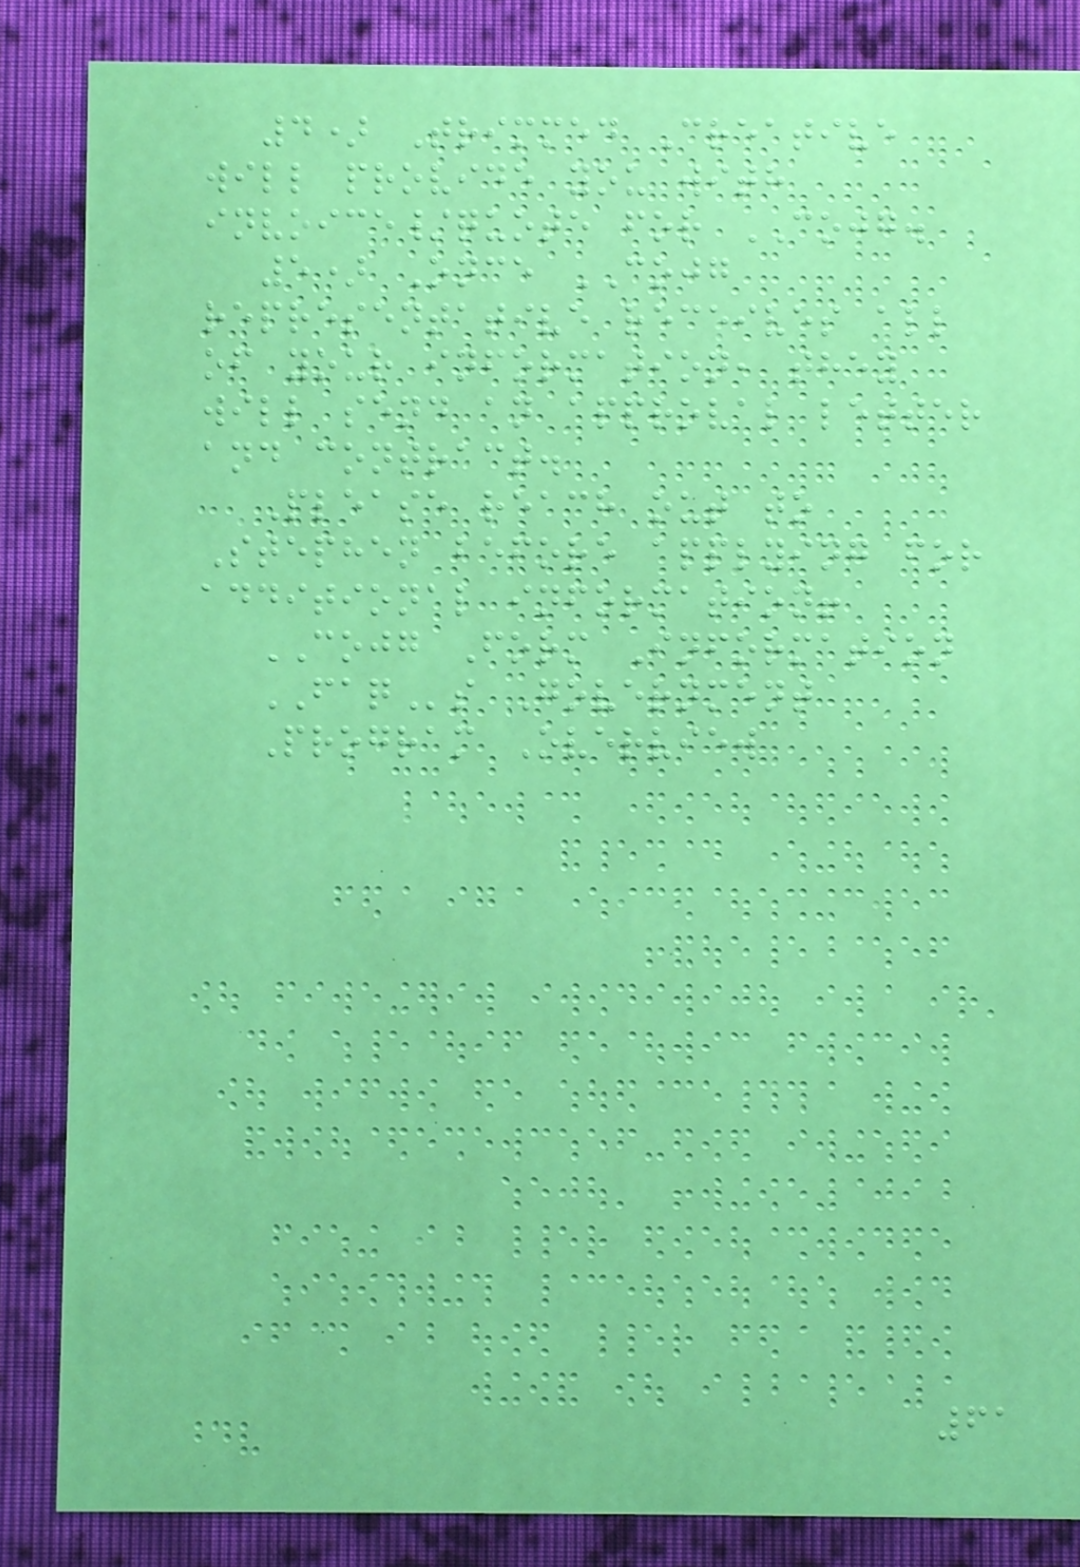4) Trimmed Creative
will provide you with
invoice/quote for COJG.
5) Once COJG
representative receives all
of your information, they
will send an approval letter
and contract.
Please reach out to
Stephen before applying for
additional information!
COJG Form Information
FAQs Government
Program Overview
61
